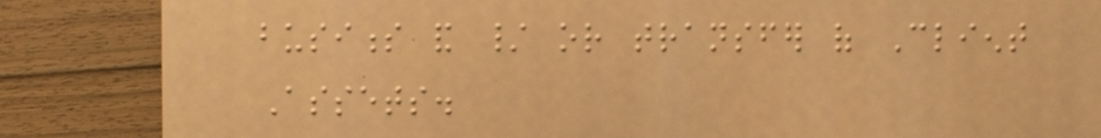business and / or transfer of Client
Assets.
